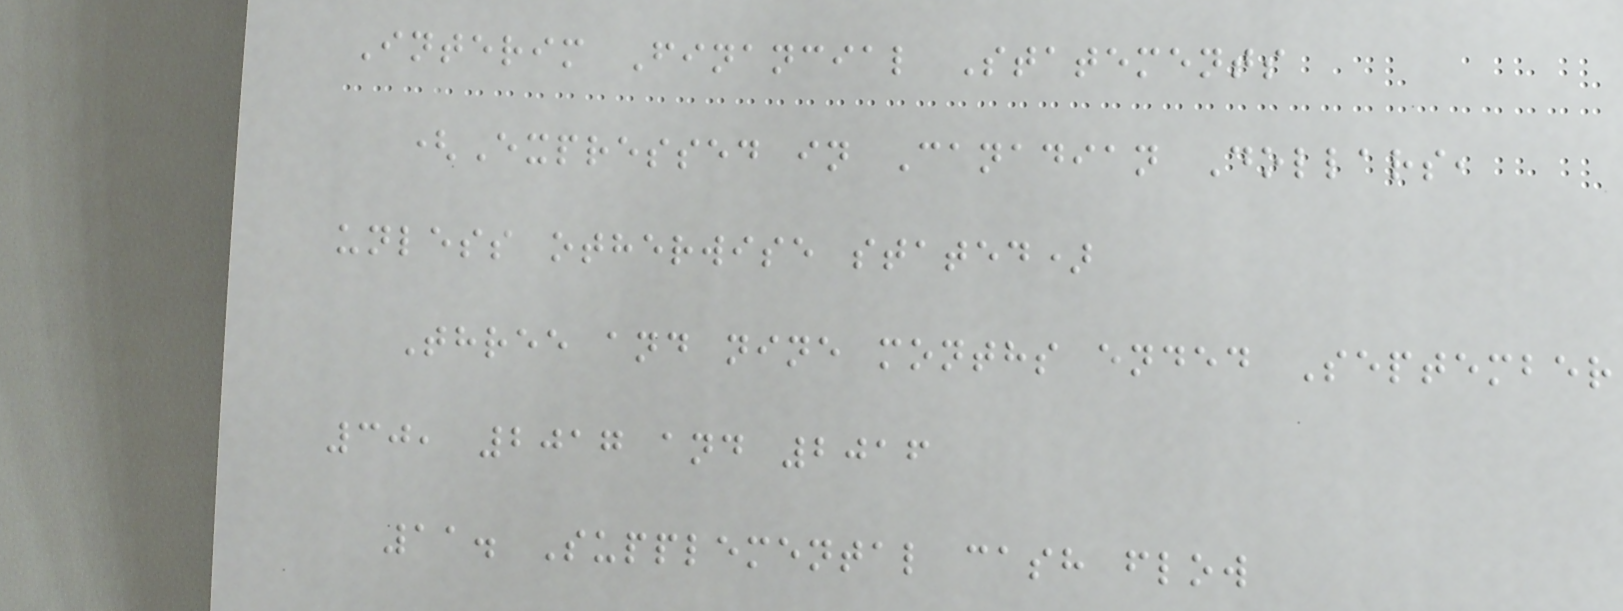Interim Financial Statements
(Expressed in Canadian Dollars,
unless otherwise stated)
Three and nine months ended September
30, 2017 and 2016
11. Supplemental cash flow
